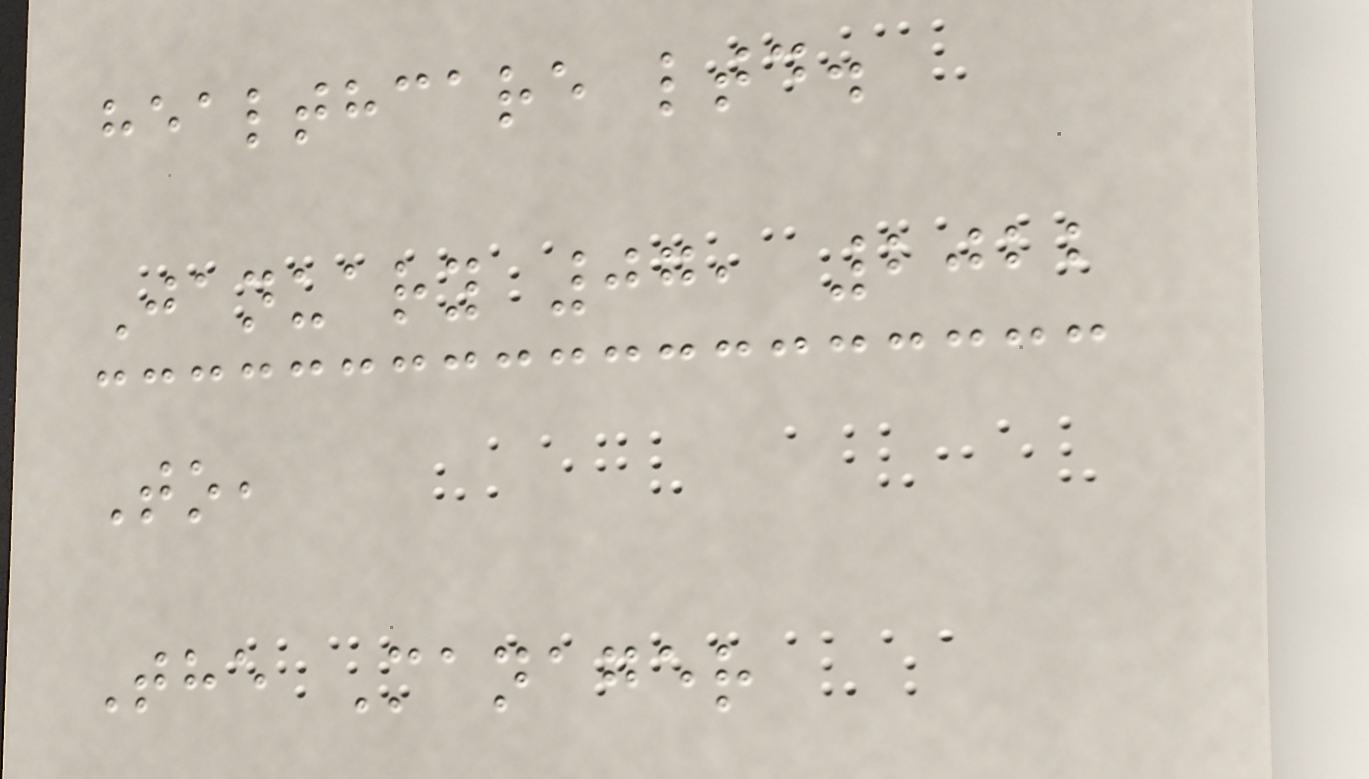healthcare ltd.
January 07, 2022
To,
The Manager
